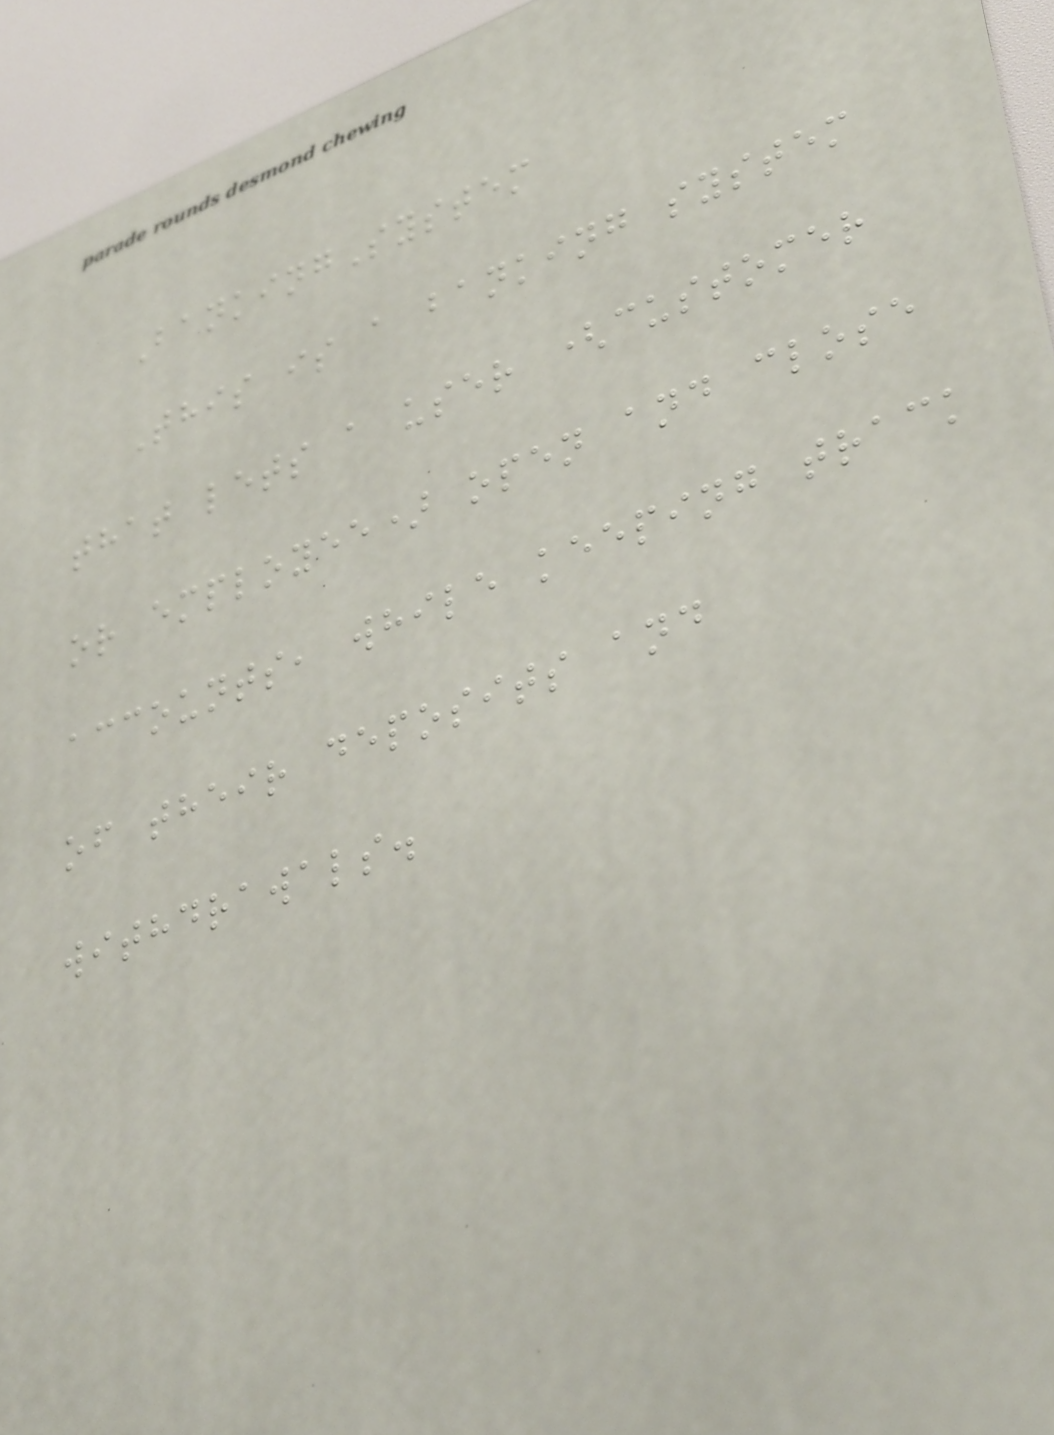BankingSystem
This is a banking system
that lets a user (customer
or employee) open and close
accounts, while keeping track
of their deposits and
withdrawals.
